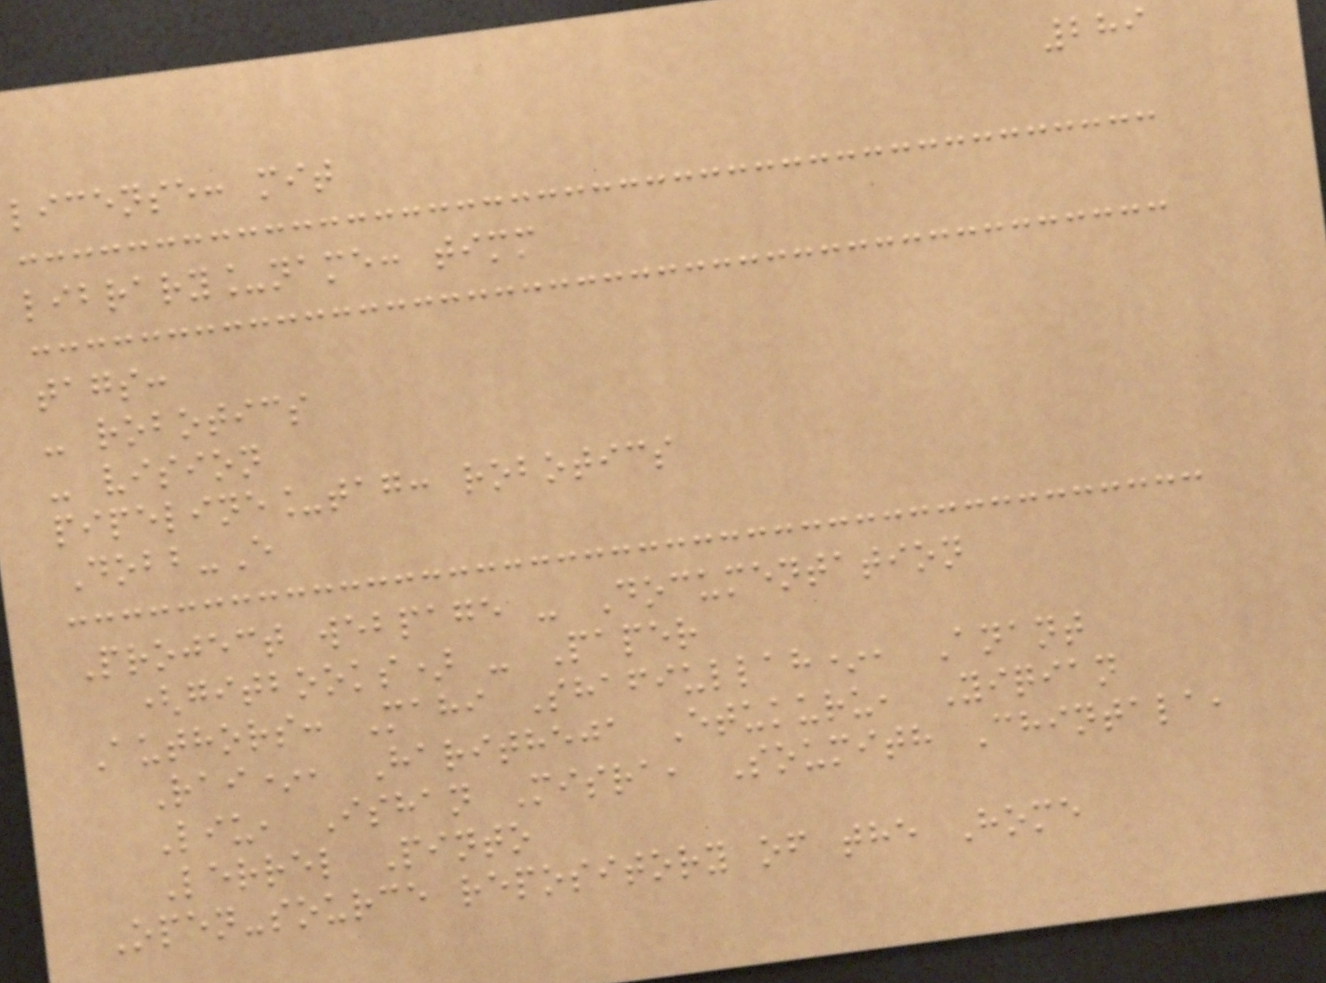289
license: mit
library_name: timm
tags:
- robotics
- vision
pipeline_tag: robotics
Dobb-E
Project webpage - Documentation
(gitbooks) - Paper
Authors: Mahi Shafiullah*, Anant
Rai*, Haritheja Etukuru, Yiqian
Liu, Ishan Misra, Soumith Chintala,
Lerrel Pinto
Open-source repository of the Home
